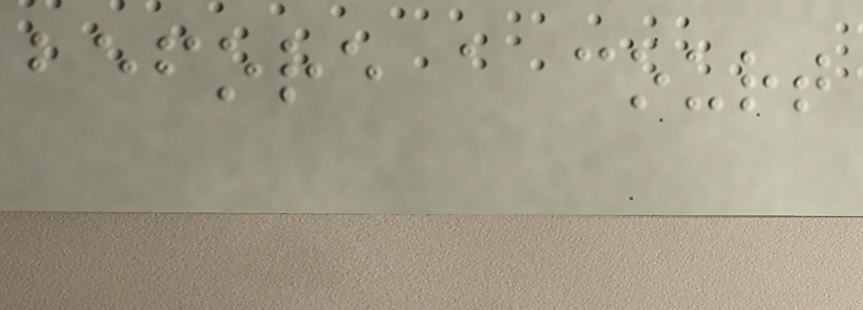before a court
